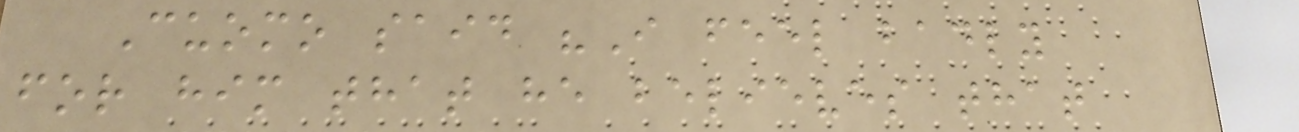Cuomo said "I feel badly
for him that he believes that
